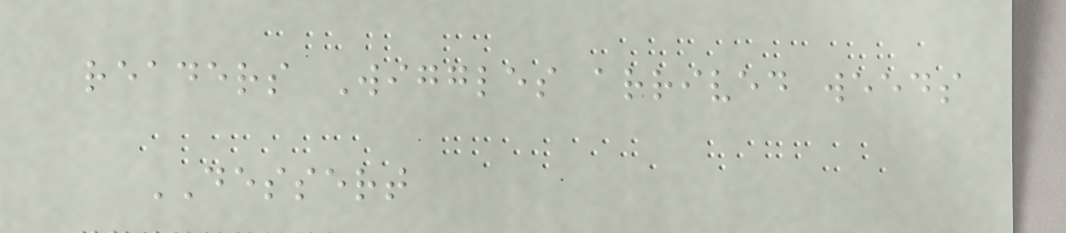readers Wiggles arrived weeds
DESSERT
